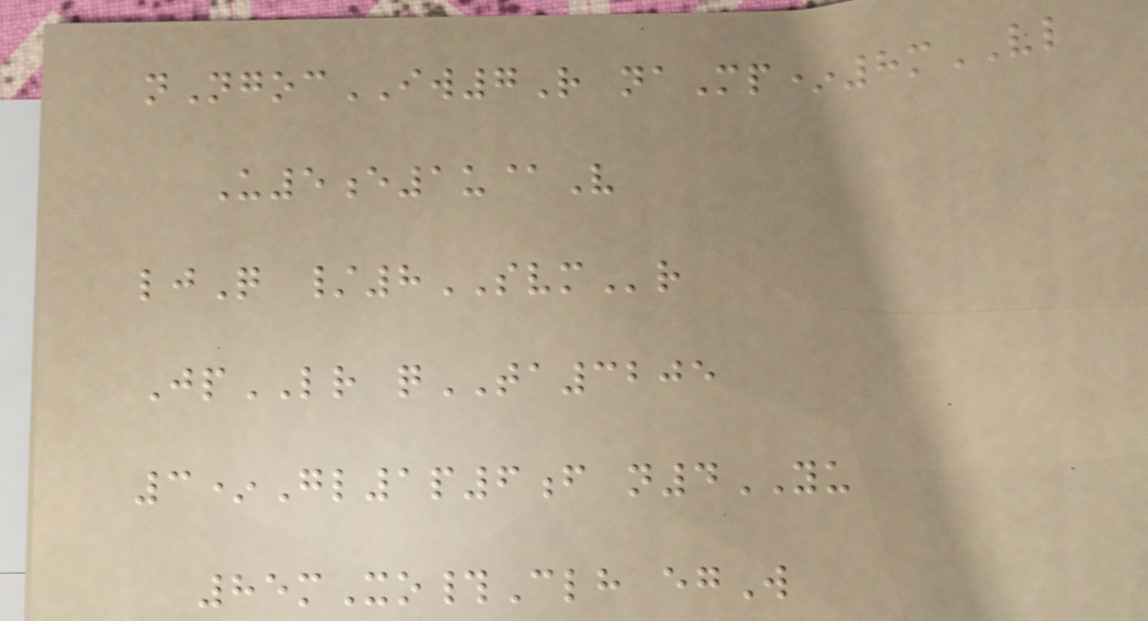nNgocIW7R naMp*8mVL
U5e1u@V
ljQ /8SVMr
JpLR qTA3205
3*Gl1p6f n4YU
85mXo#Clh egW
